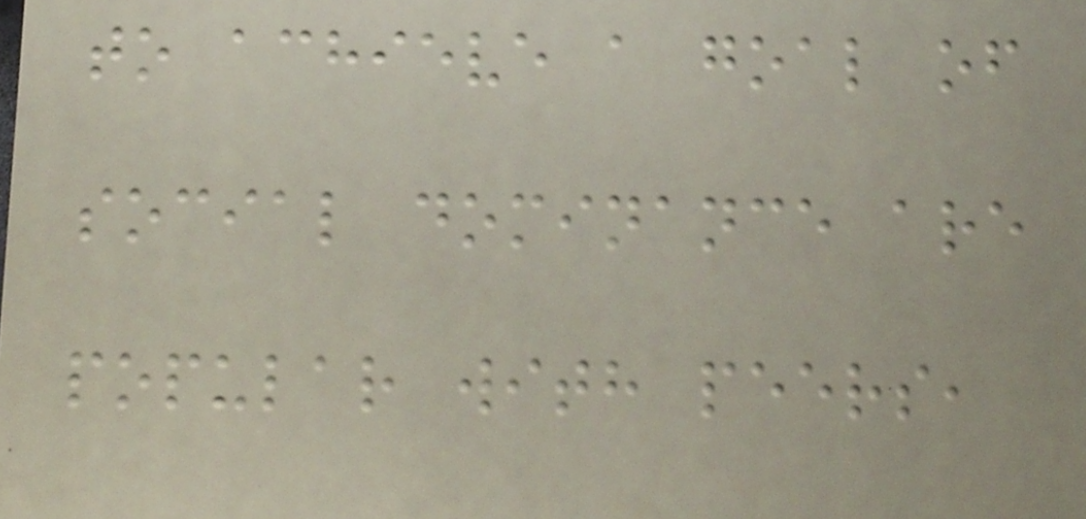to achieve a goal of
social dominance are
popular with peers,
